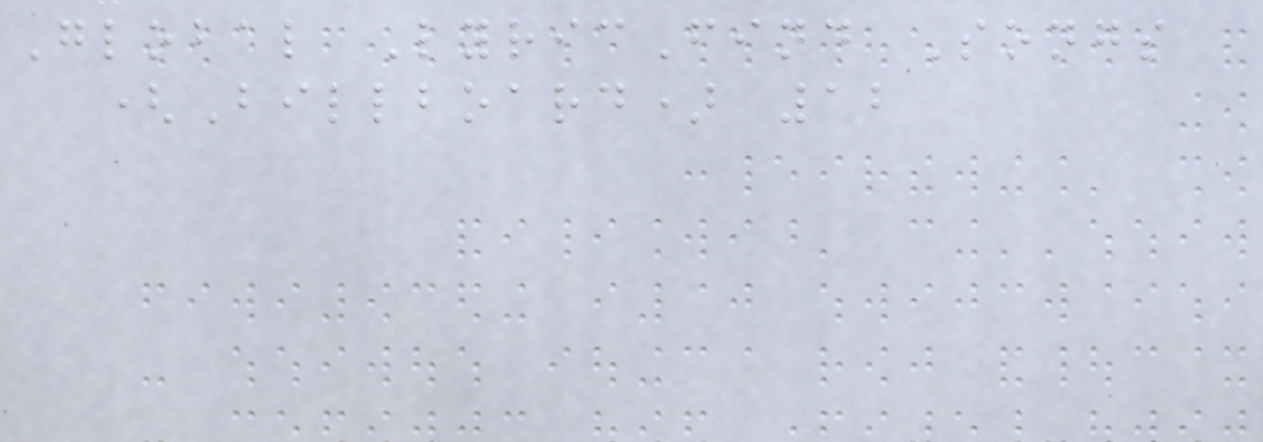Global LyricFind Songs
(Billboard) 12
